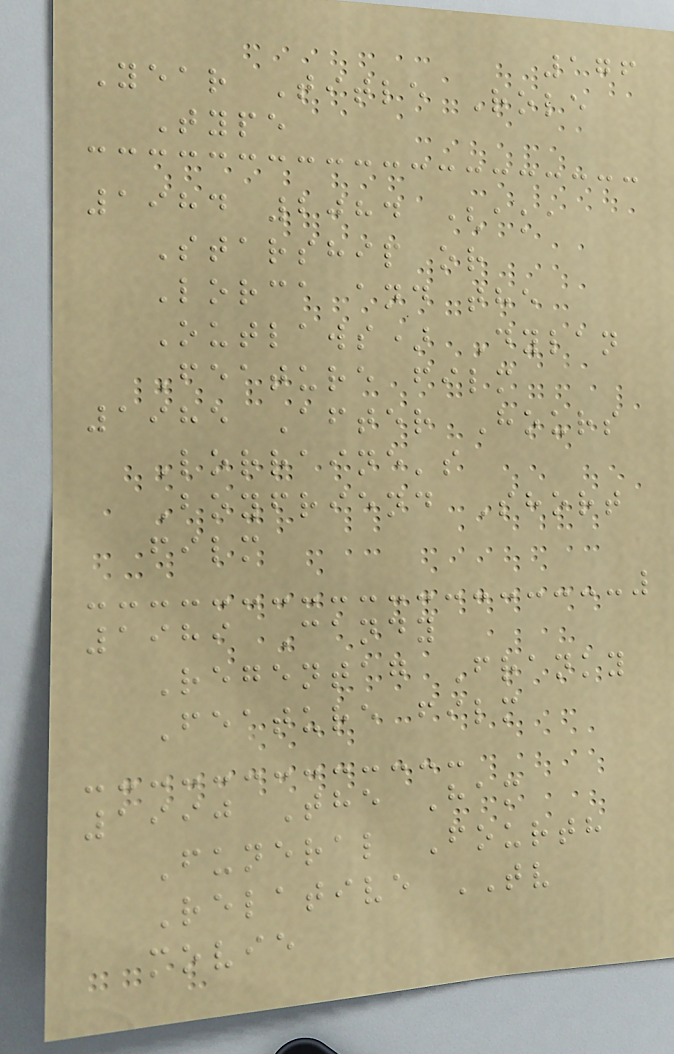176
Year Title Role
Type
1984 2084 (aka
Starship or
Lorca and the
Outlaws) Dylan
Feature film
1985 After Hours
Lorraine's
Boyfriend Short
film
1989 Candy
Regentag Franky
Feature film
1990 The Ham
Funeral Fourth
Relative TV
movie
